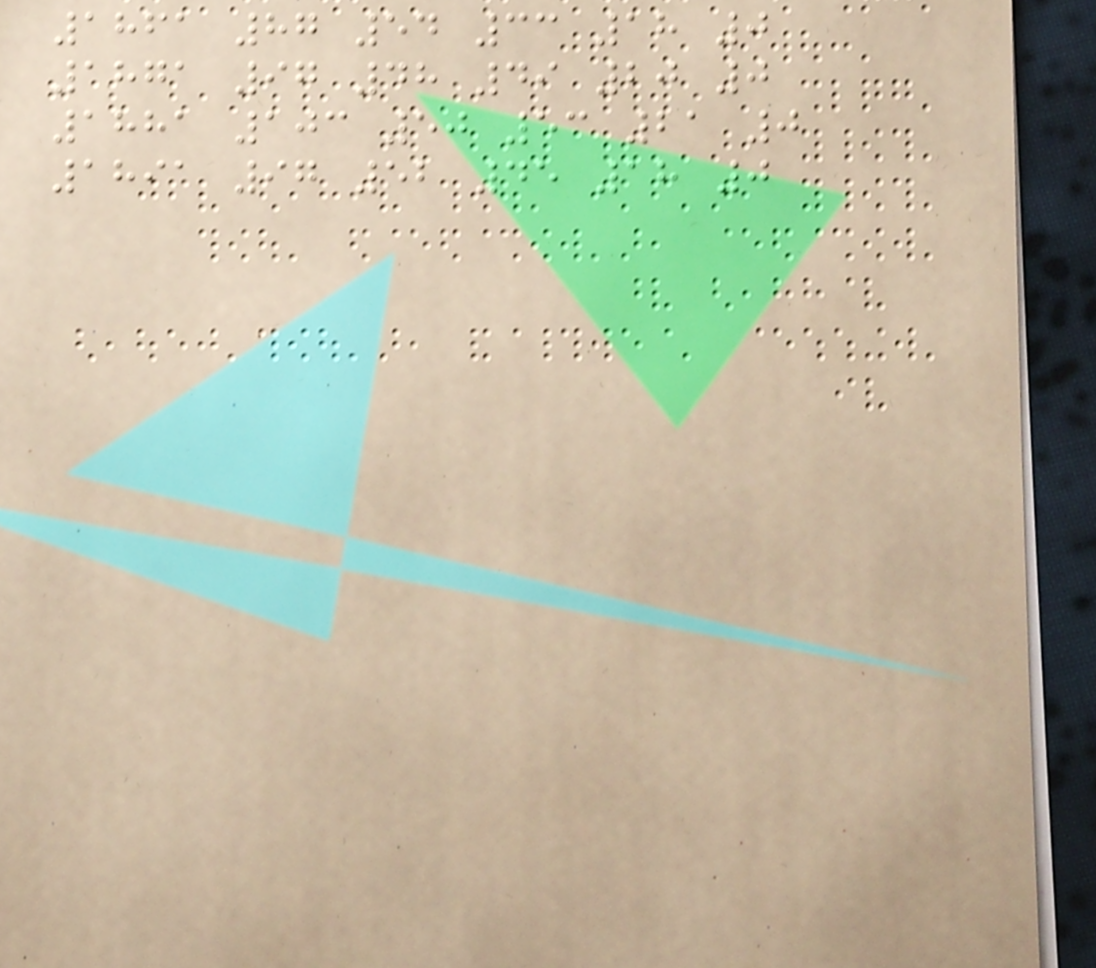1861 87 54 33 18 0
1871 97 48 49 20 0
1881 103 50 53 21 0
1891 97 52 45 18 0
